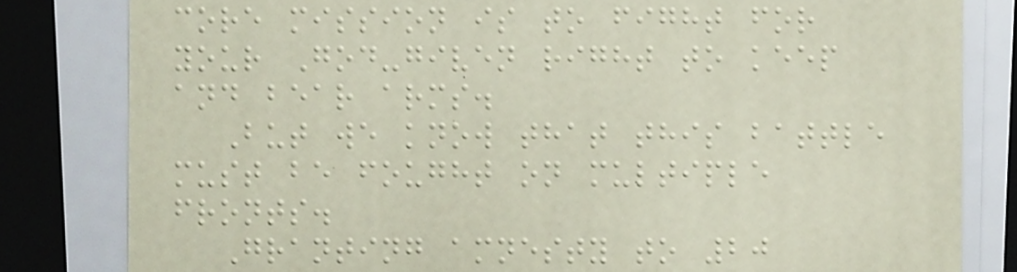core mission is to fight for
your God-given right to keep
and bear arms.
But we know that this battle
must be fought on multiple
fronts.
Granting amnesty to 20
